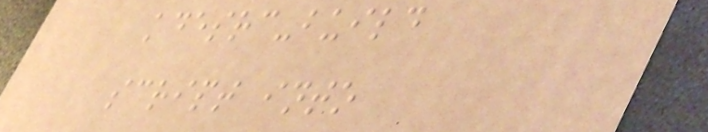kdesrc-build
script into
